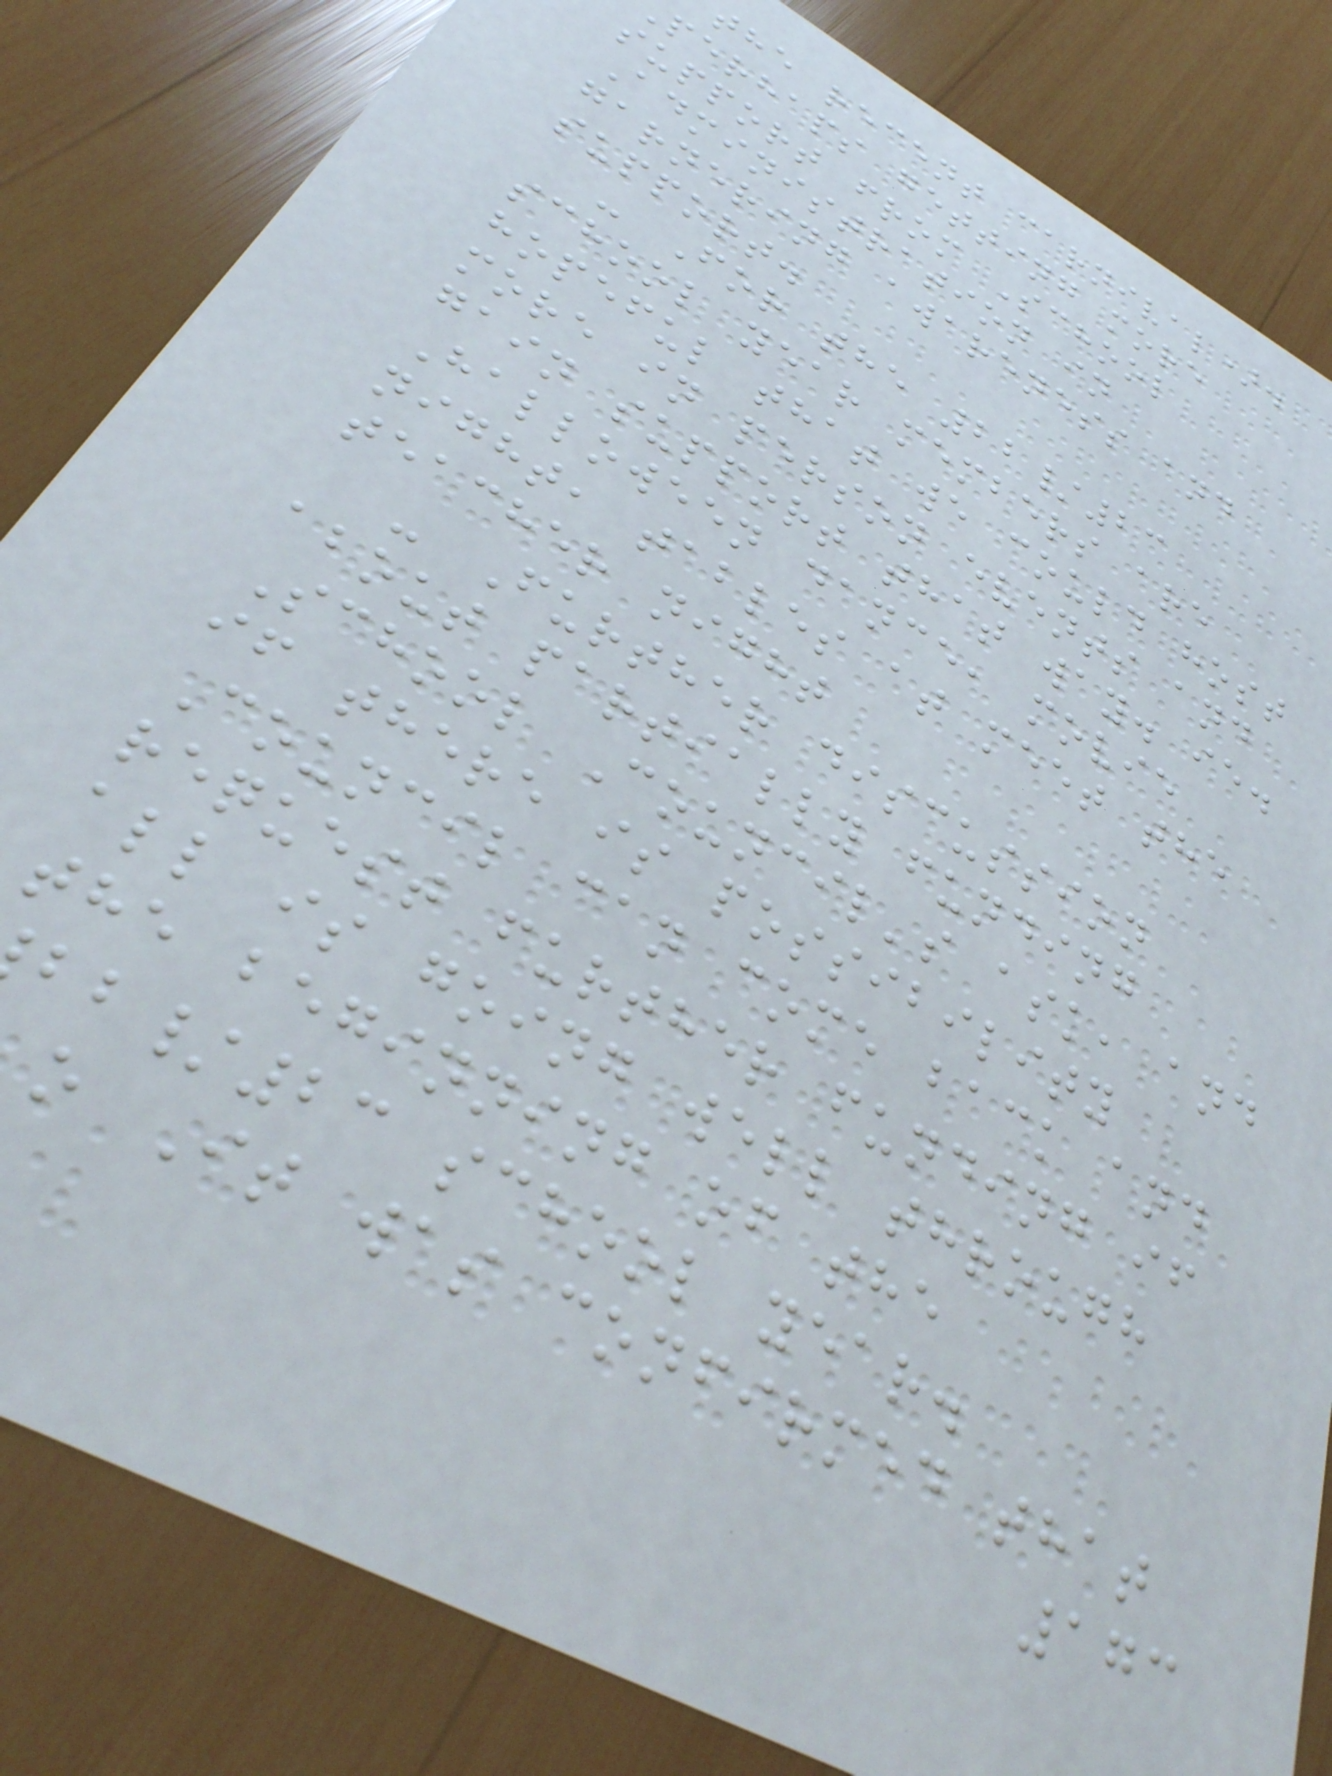the recent carnival).
perhaps getting more
support from School
Administration in
garnering awareness and
support.
- For the 22/23
school year members are
hopeful that we could host
more in person events and
gain support that way. ie.
Halloween dance, movie
night, tables at meet the
teacher night
- Further discussion
about partially funding
School Council's ask, and
if there is possibility
Council can come back and
request further funding if
all is going well through
the beginning of the
/23 school year.
o It was confirmed that
173
